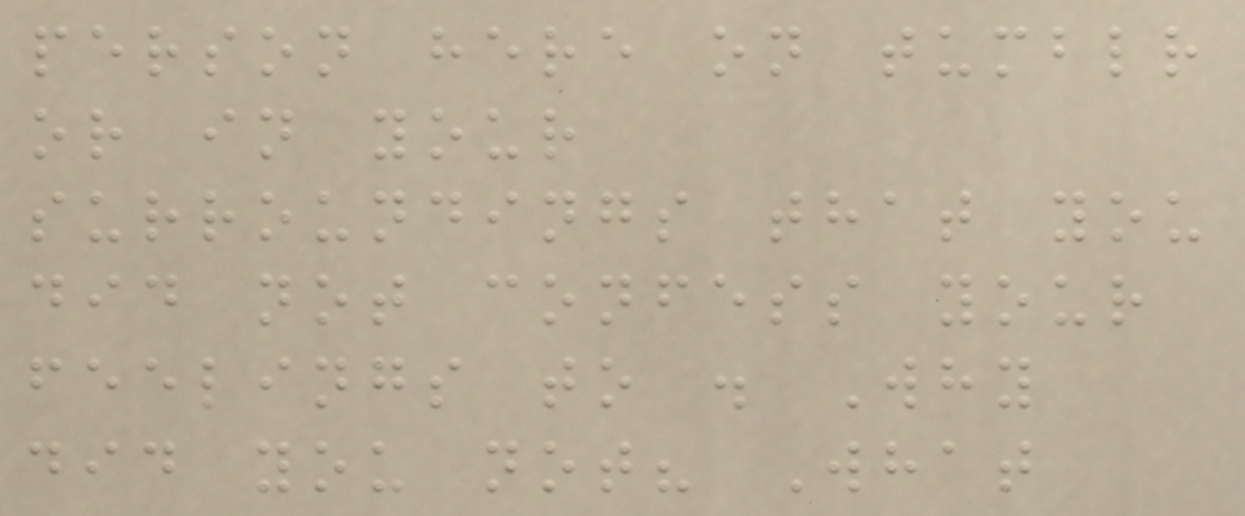person here on tumblr
or in your
surroundings that you
did not confess your
feelings to . Why
did you not? What
